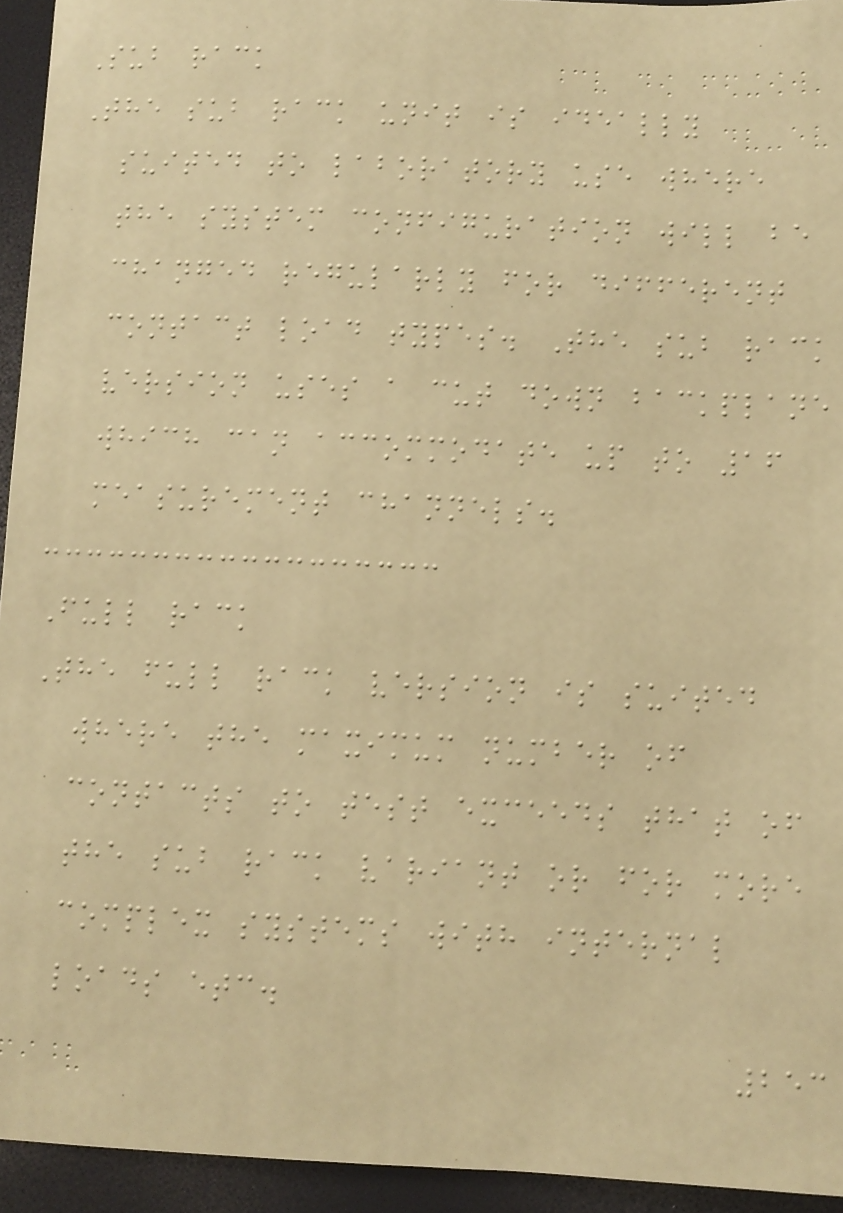Sub rack
The sub rack unit is ideally
suited to laboratory use where
the system configuration will be
changed regularly for different
contact load types. The sub rack
version uses a cut down backplane
which can accommodate up to 16
measurement channels.
Full rack
The full rack version is suited
where the maximum number of
contacts to test exceeds that of
the sub rack variant or for more
complex systems with internal
loads etc.
253
